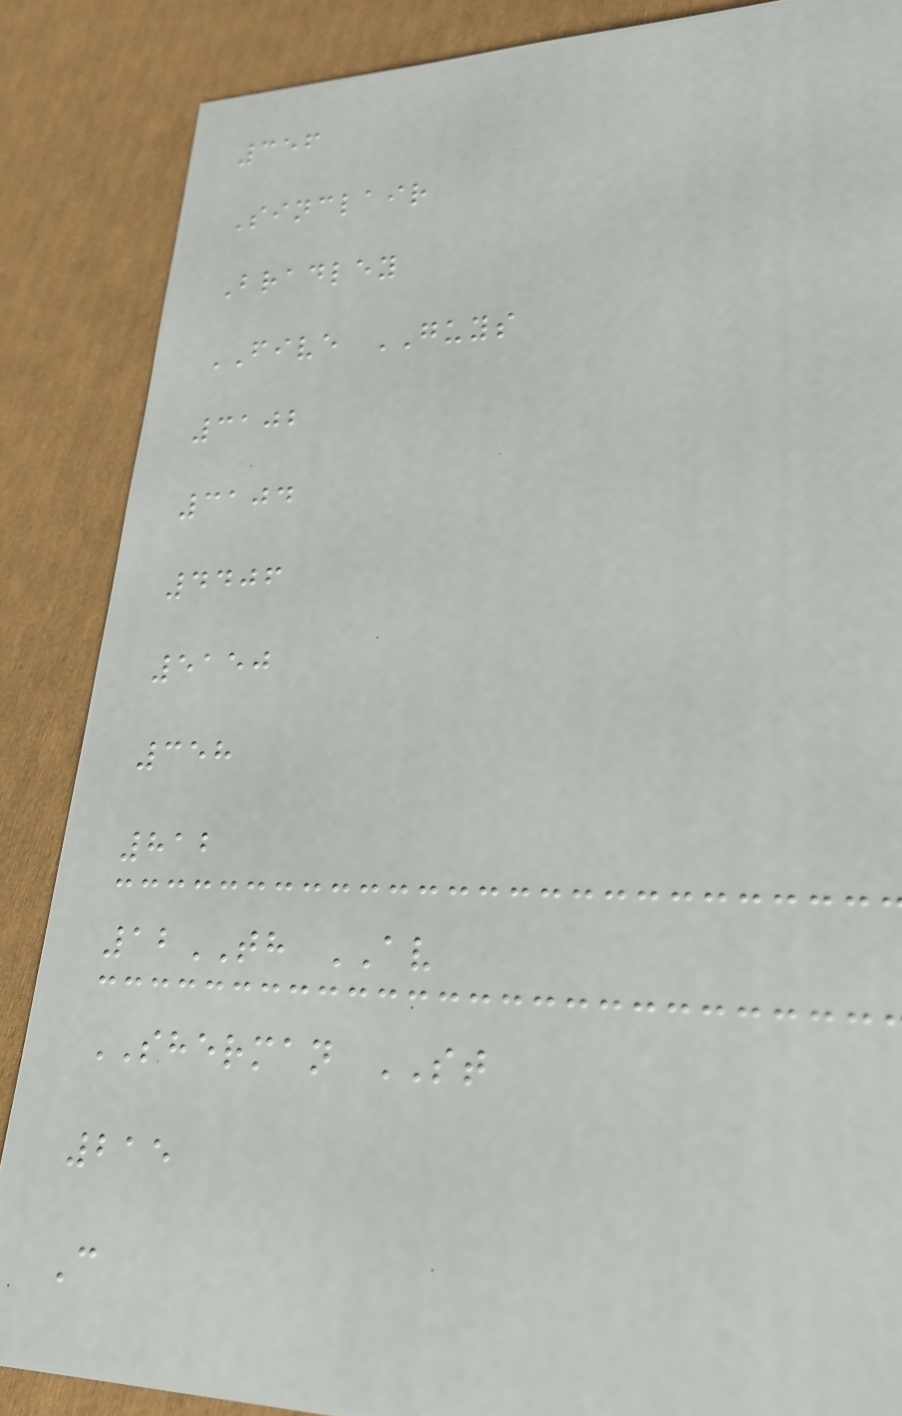356
Sinclair
Bradley
FIVE GUYS
3102
3104
4406
5150
358
812
12TH AV
SHERMAN ST
215
C
